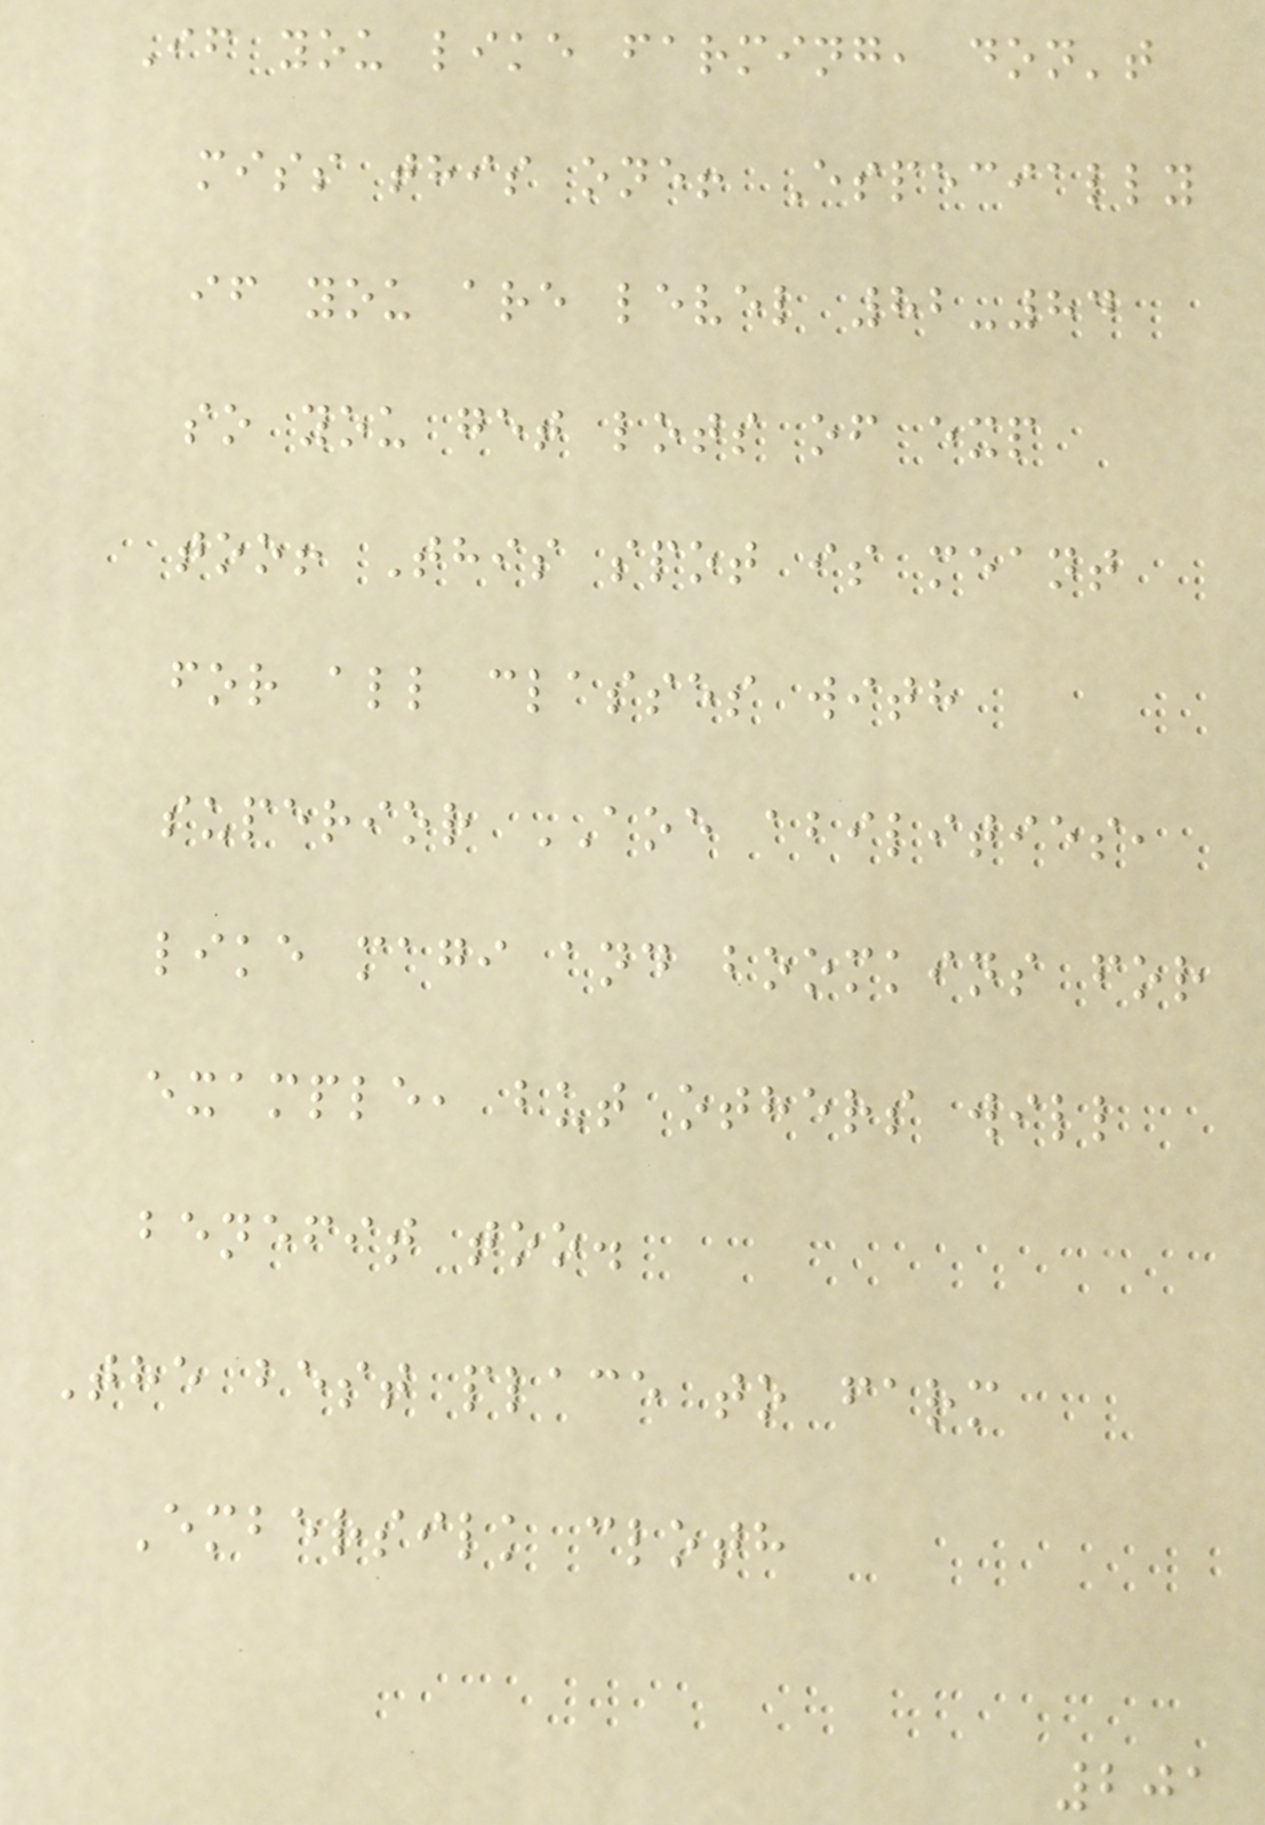If you like farming, don't
miss this one! Especially
if you are level 82-84
so you get lots of exp
too! This spot is meant
for all classes with
superior AOE abilities,
like magi and boomkins for
example, but others will
benefit too.
The best place to farm
Embersilk cloth
201
